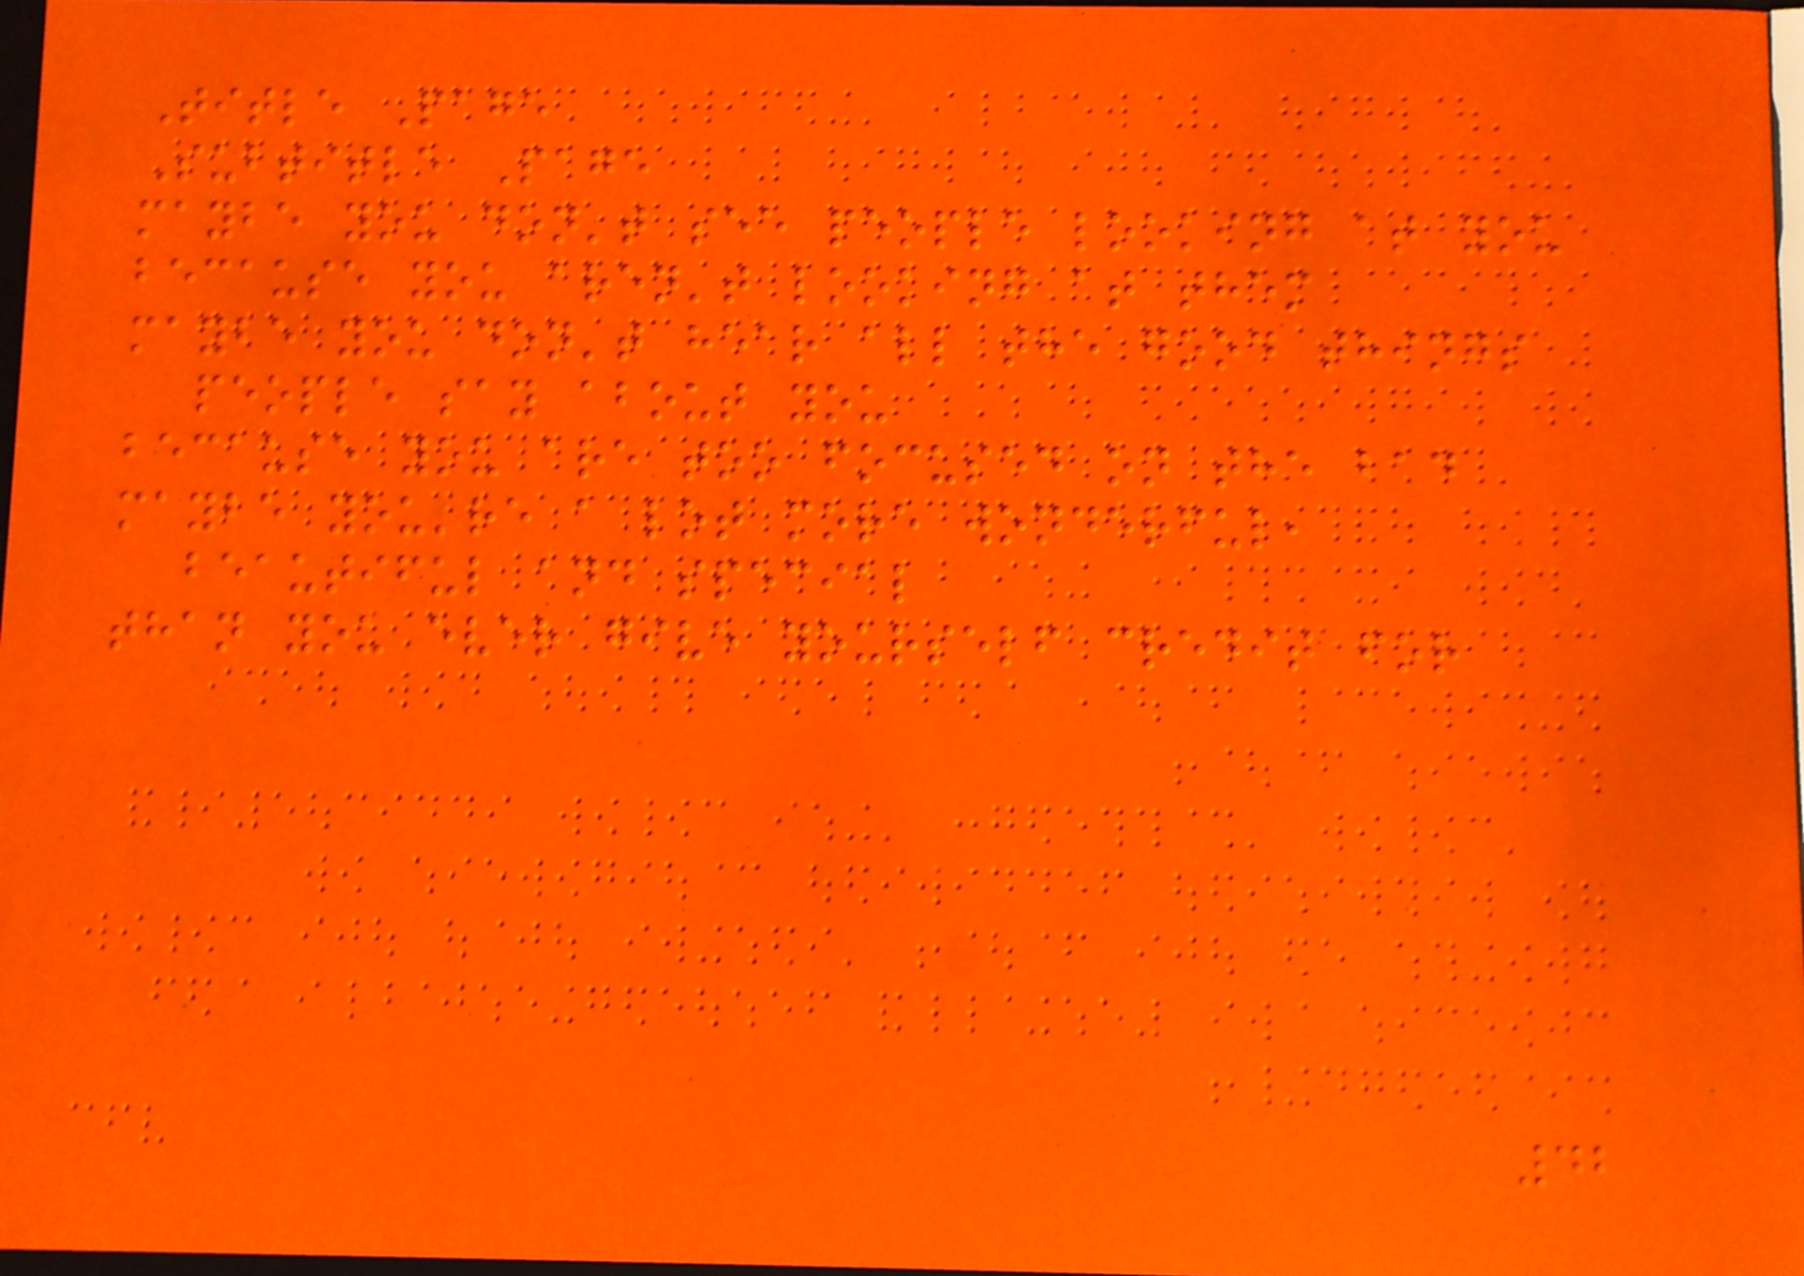Title Page
Subtitle Page
maybe you don't see people looking at you
because you aren't looking at them
maybe you don't hear all the good things
people say about you
because you are too focused on the bad
maybe you're a lot more wonderful,
beautiful and special
than you ever give yourself credit for
42
